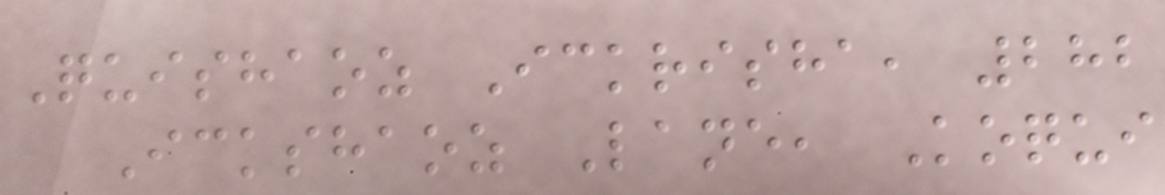Quishaoz Ickrisha, 282
Ickshaoz Lane, Koqui
